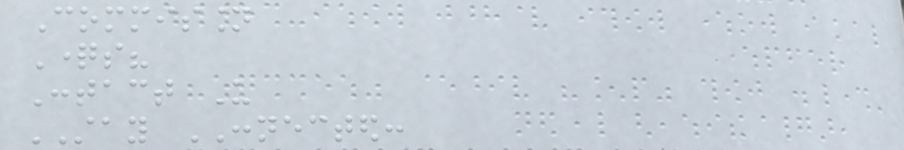Commission
Questions?
Contact Us
STAY CONNECTED:
